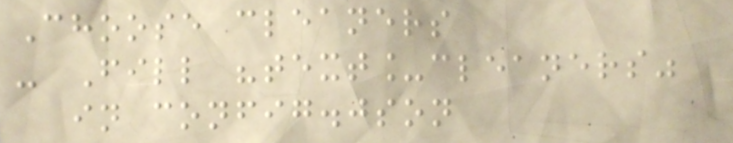Choose cleaners
- Fill "text_cleaners"
in config.json
